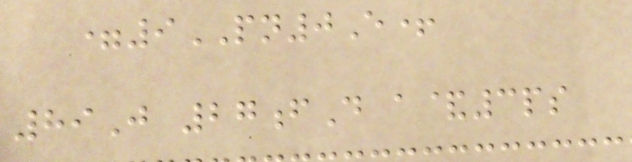=9PN0E+
89J 27fD a&3ps
